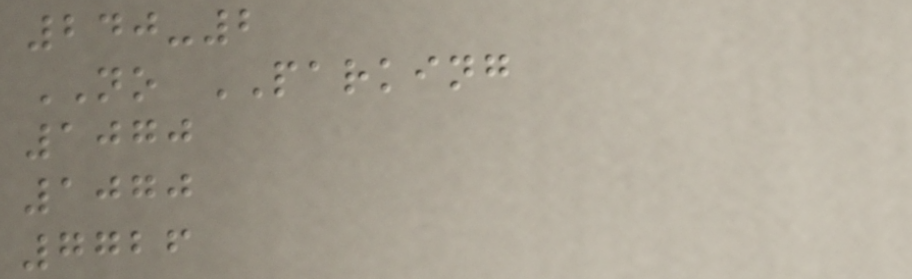240-2
NO PARKING
1070
1070
7726
